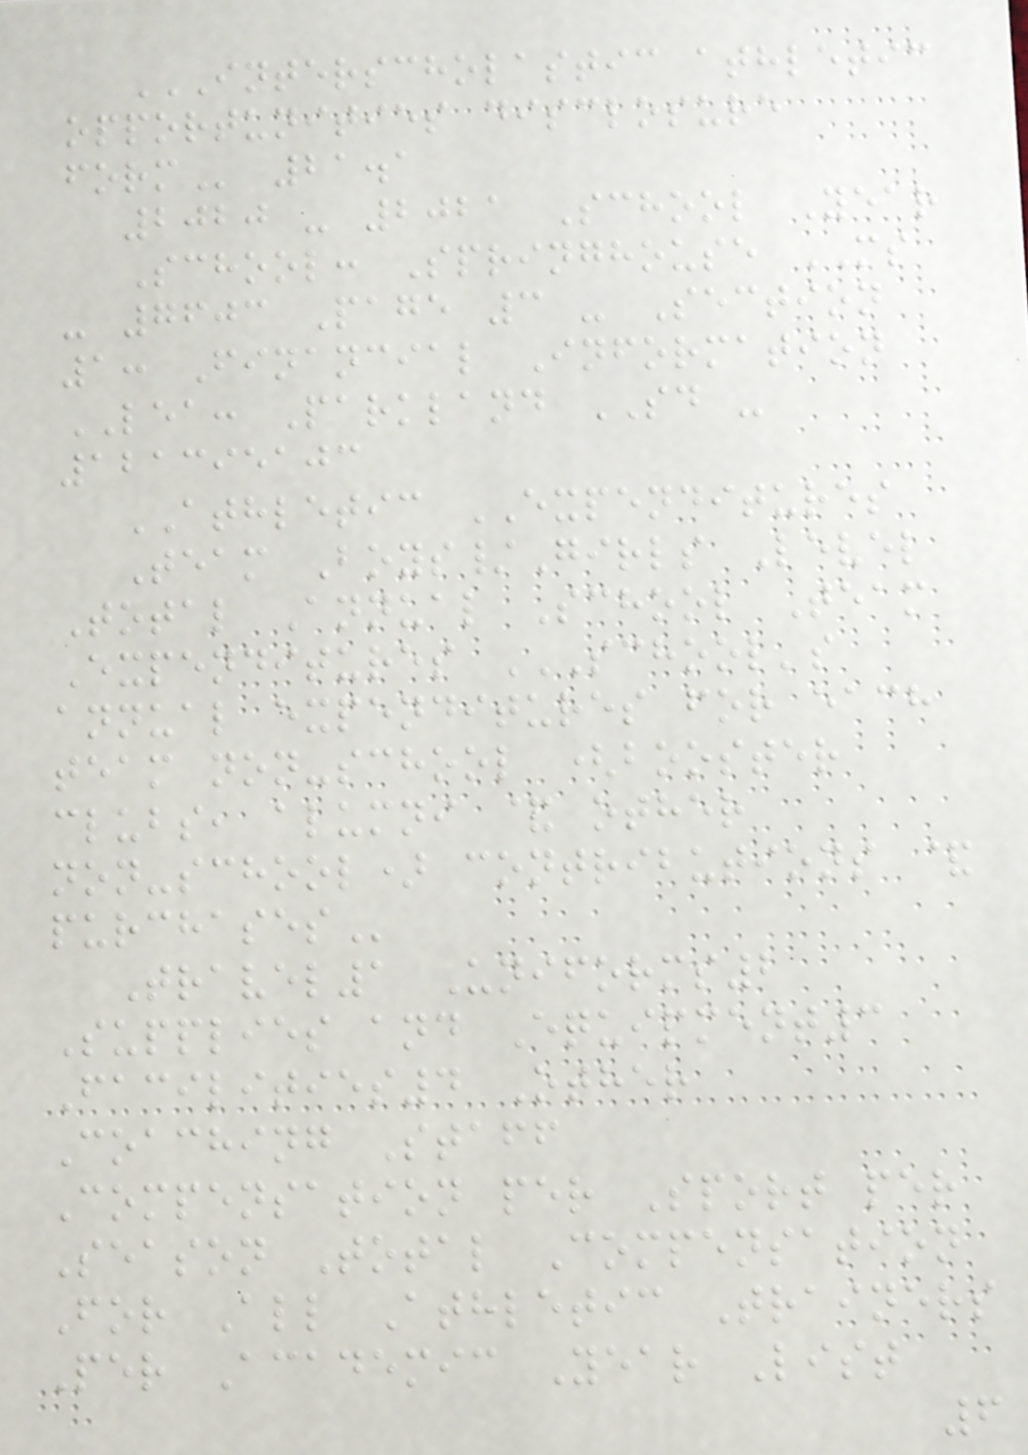INTERSCHOLASTIC ATHLETIC
OPPORTUNITIES DISCLOSURE
FORM 21.1
2020 - 2021 School Year
School: Springhouse MS
- 7603 Page 3 - Section
1: Financial Information
LEA: Parkland SD -
121395103
ATHLETIC EXPENDITURES
Team Boys/Girls Level
Total Annual School Team
Expenditures SCHOOL'S
ANNUAL EXPENDITURES FOR EACH
TEAM NON-SCHOOL (BOOSTER
CLUBS, ALUMNI & OTHER
NON-SCHOOL) CONTRIBUTIONS &
PURCHASES
Travel1 Uniforms2
Supplies and Equipment3
Facilities4 Other
Coaching Staff
Compensation per Sport per
Season Total Compensation
For All Athletic Trainers
Per Academic Year List
6
